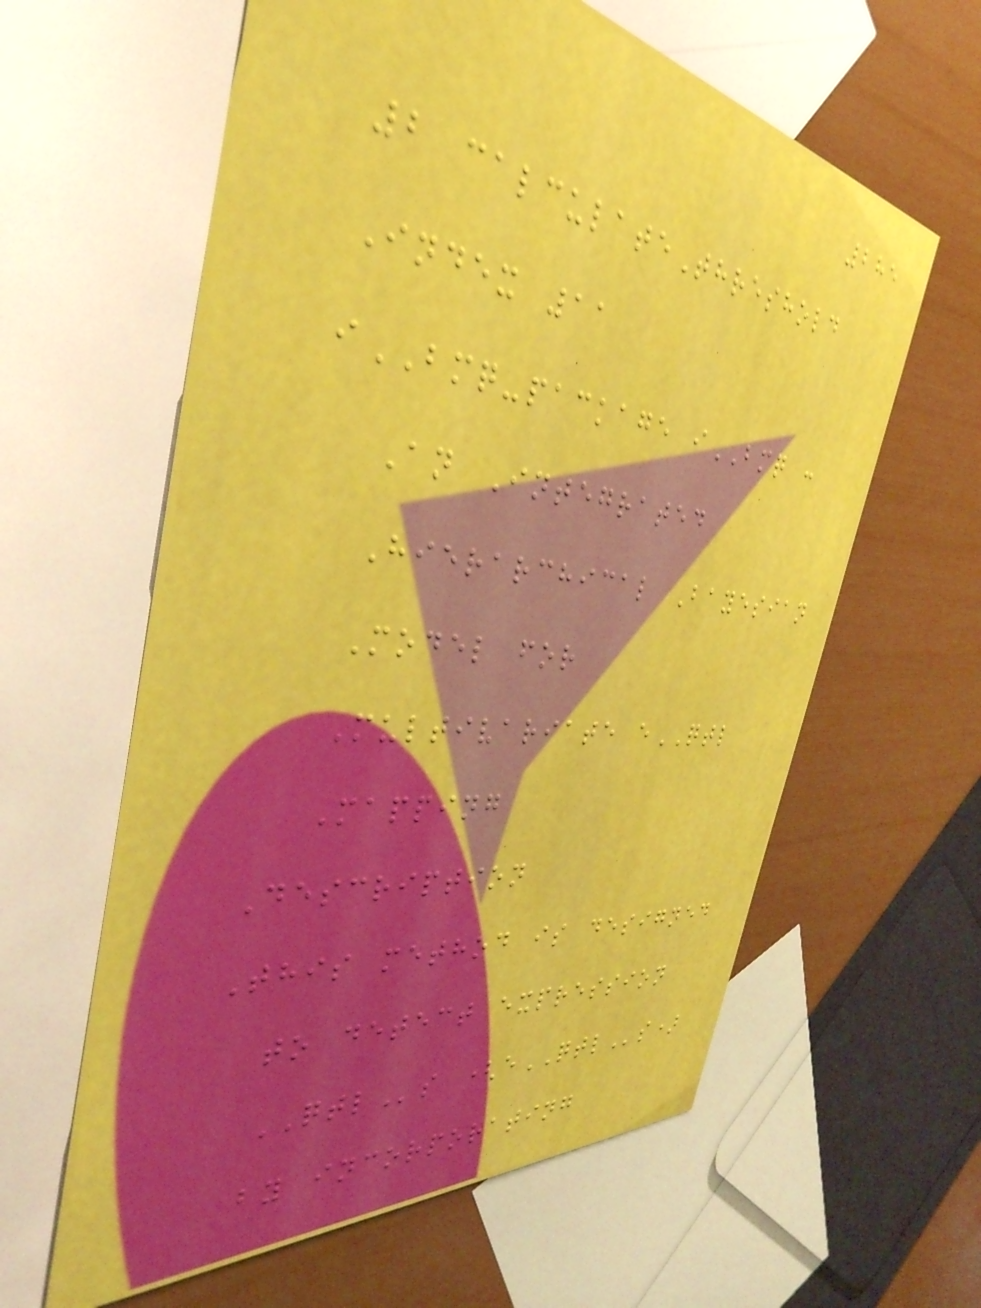285
2 calculateThreshold
Index 11
iBMQ-package iBMQ :
An Integrated
Hierarchical Bayesian
Model for
Multivariate eQTL
Mapping
Description
This method is designed
to detect expression
QTLs (eQTLs)
by incorporating
